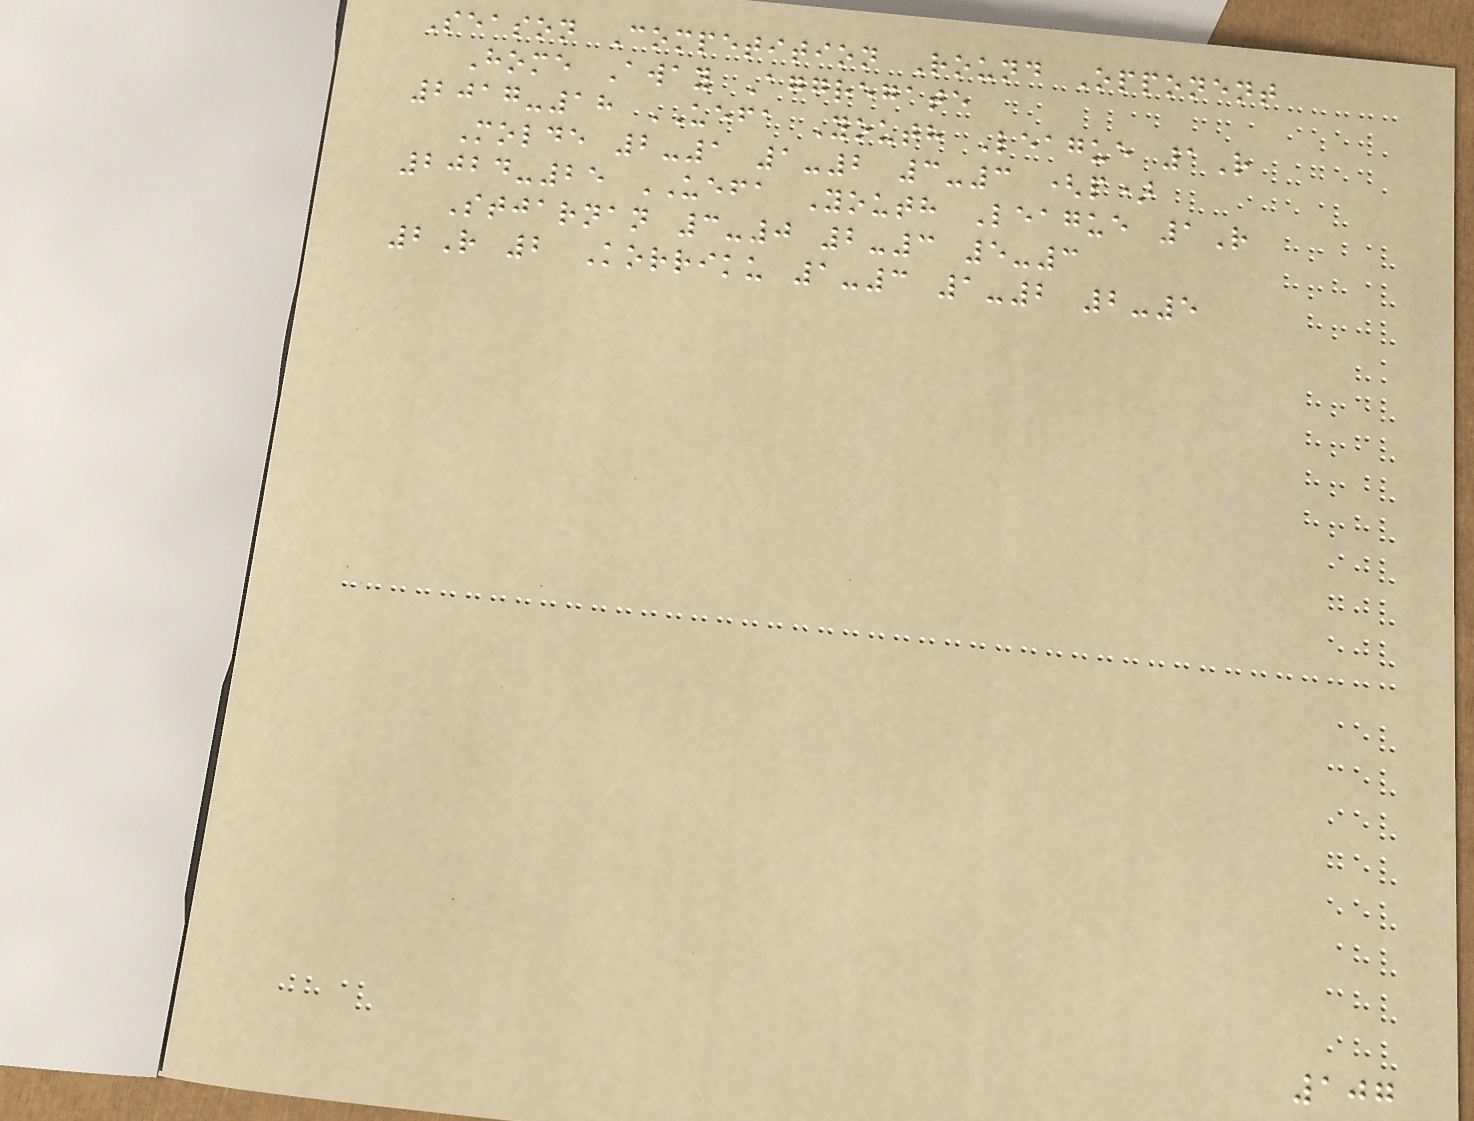Season Competition Round Opponent
Home Away Aggregate
2017-18 UEFA Youth League 1R
Molde 2-1 1-2 3-3 (p)
2024-25 UEFA Youth League 1R
Stjarnan 3-0 2-3 5-3
2R 2 Korriku 1-3 1-2 2-5
107
